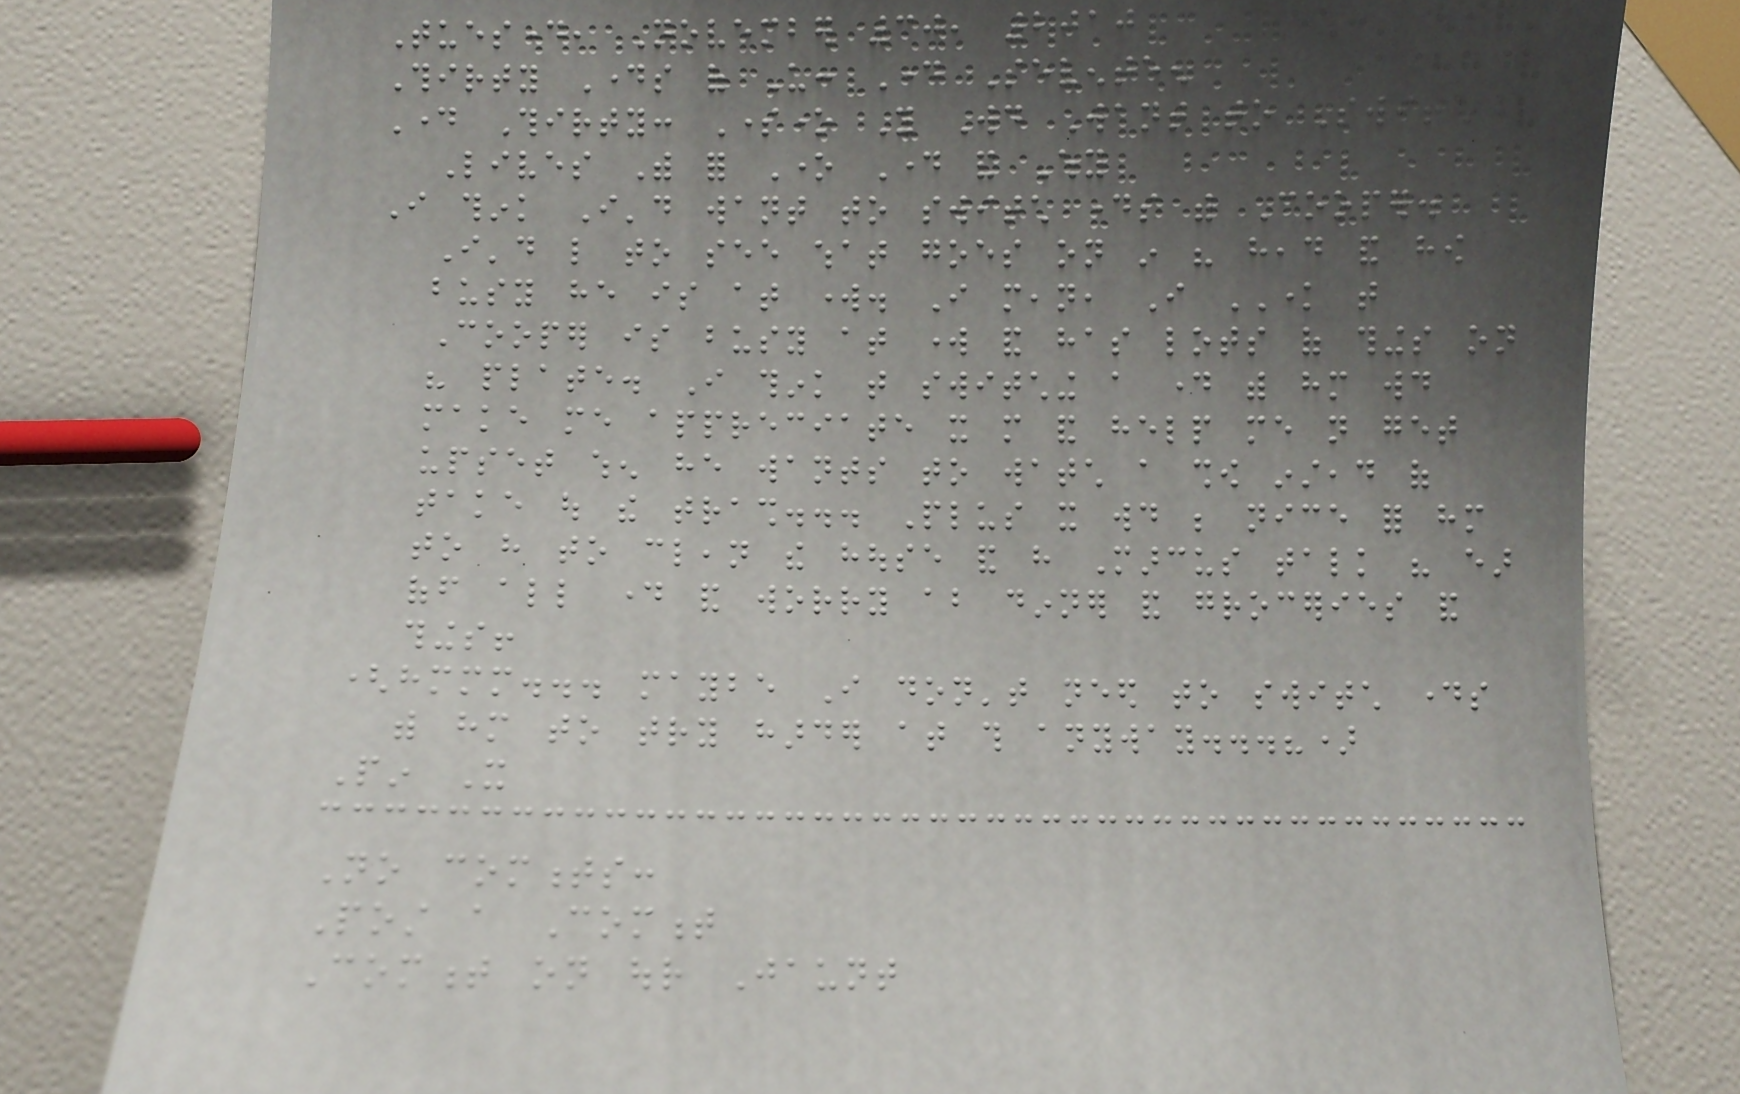Tuesday, November 30, 2010
Thirty Days of Us: Day Seventeen
Day Thirty: Someone You Would Want to Switch
Lives With for One Day and Why
I think I'd want to switch days with Cooper.
I'd like to see what goes on in his head and how
busy he is at work. I mean, I KNOW that
Cooper is busy at work and has lots of things on
his plate. I think that switching a day with him would
make me appreciate it more and help me not get
upset when he wants to watch a show instead of
take out the trash... Plus it would be nice for him
to have to clean the house and have Marcus talk his ear
off all day and worry about dinner and groceries and
things!
(hmmm... maybe I don't need to switch days
with him to try harder at this anyway...?)
Pin It
No comments:
Post a Comment
Comment on our Jaunt
